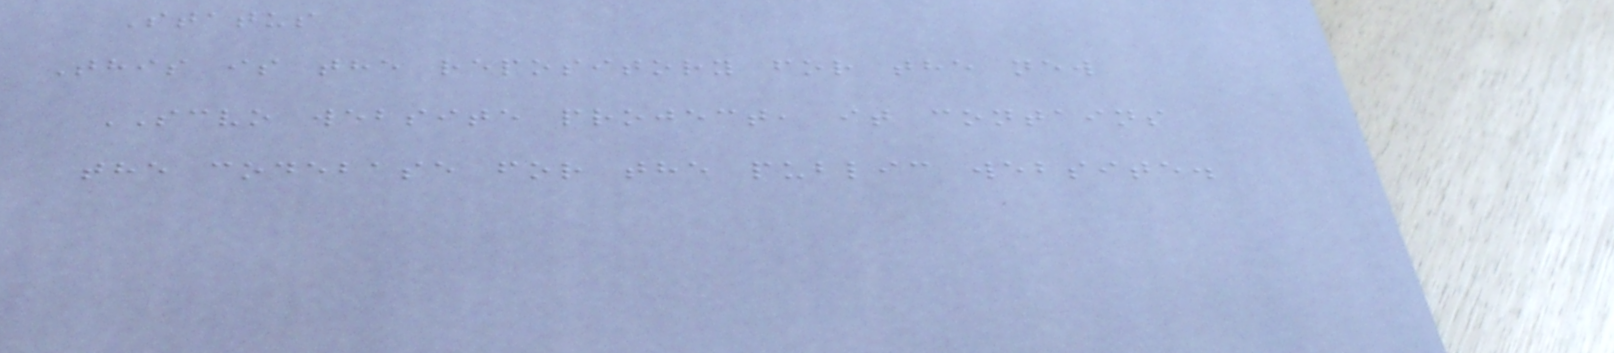Status
This is the repository for the new
SCVO website project, it contains
the codebase for the public website.
